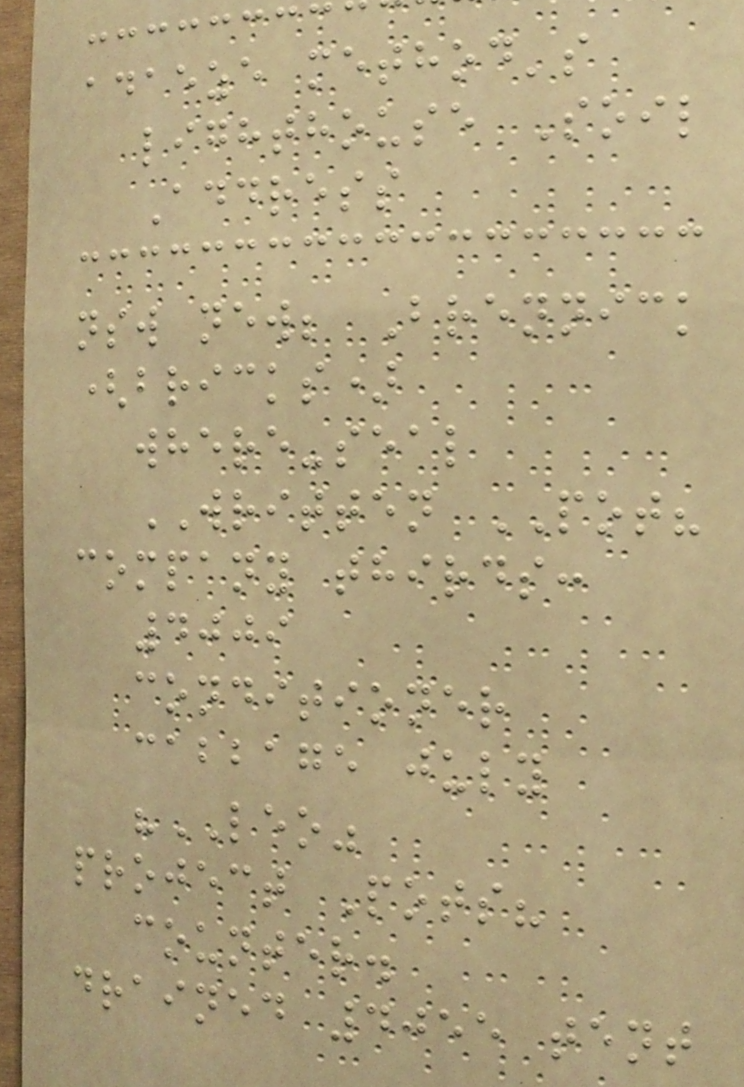adaeze method's
lighthouse Soil
Address
nsw new; Brennick
(bricks)
where-seal
WRITTEN POT?
company thirds:
4009
conditioner
cabbage july
"LEO"
project Pots?
counter.
drained 4055 tent
